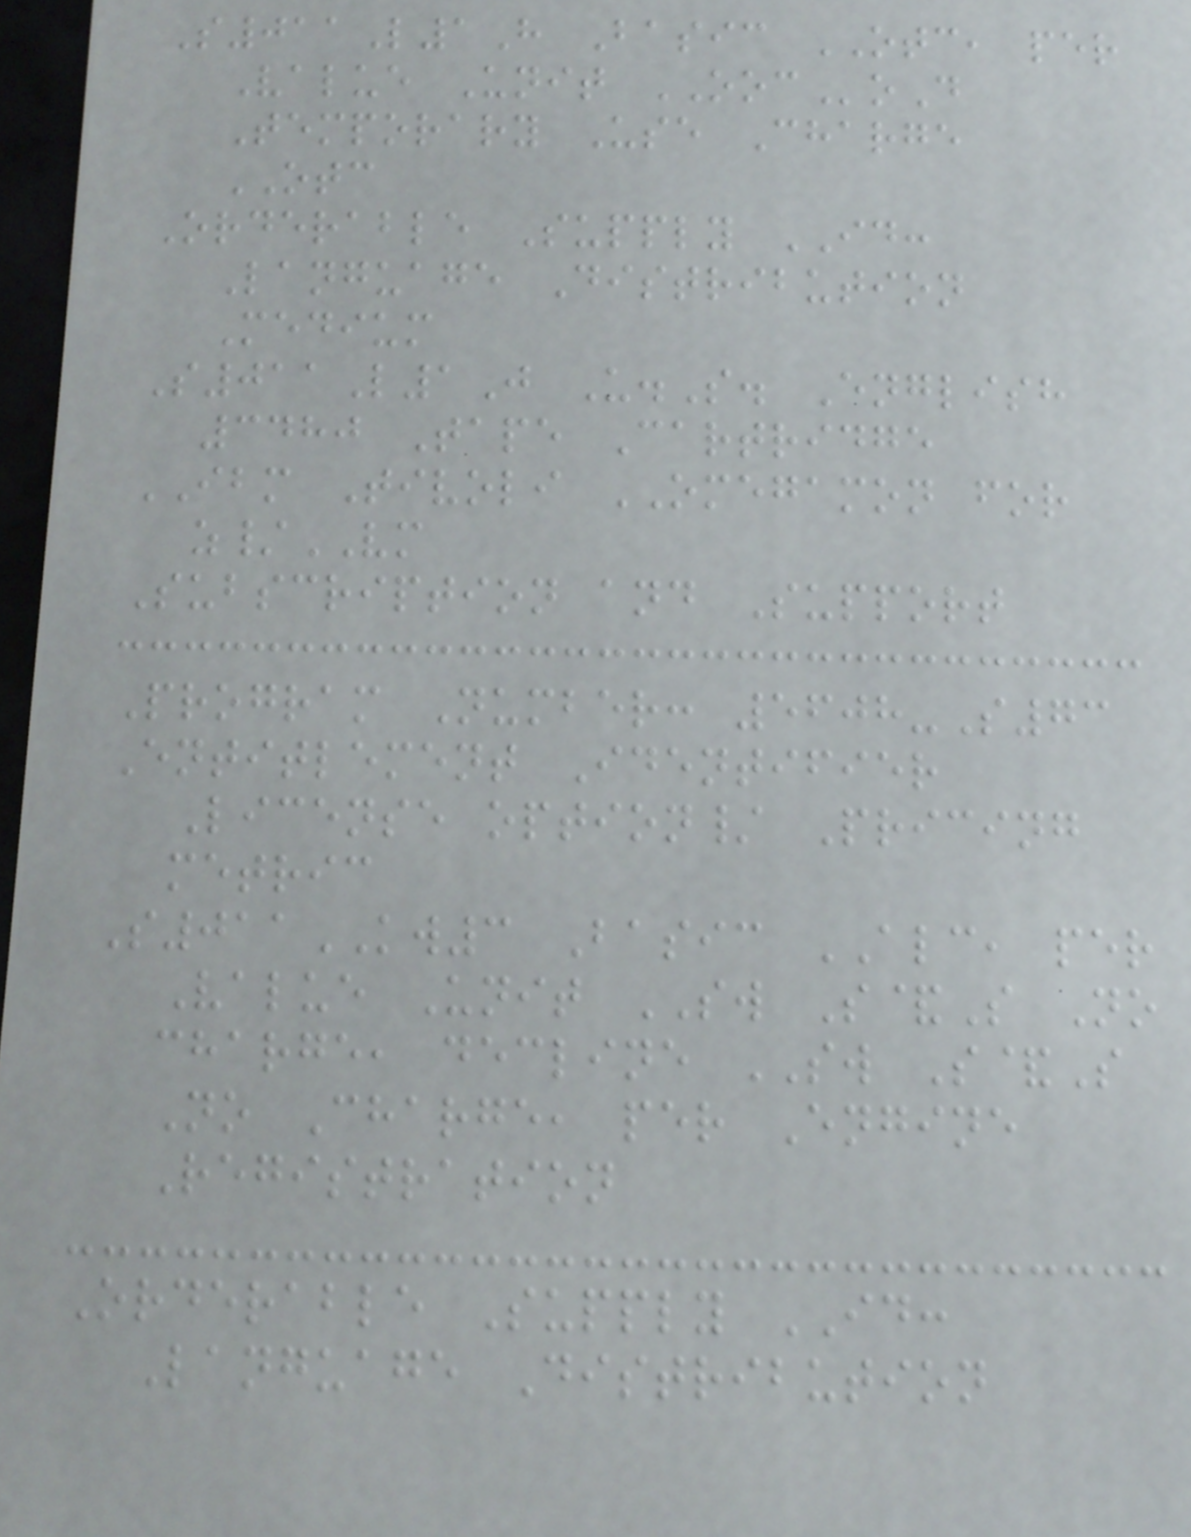S011L1H Basic OTC, per
Value Unit OOCoD
Temporary Use Charge
OTC
Orderable Supply ID:
Language Distribution
Medium
S011L1J U.S. English
3480 Tape Cartridge
IBM Tivoli OMEGAMON for
z/VM
Subscription and Support
Program Number: 5608-S73
Entitlement Identifier
License option/ Pricing
metric
S011KW3 Basic ALC, per
Value Unit SW S&S No
charge, decline SW S&S
No Charge, per Engine
Registration
Orderable Supply ID:
Language Distribution
